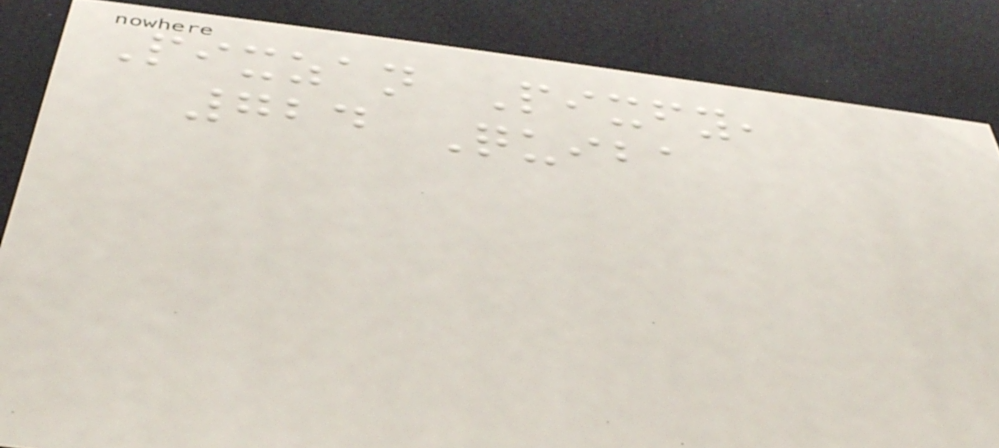Pixzan Pixfy,
724 Quiba
